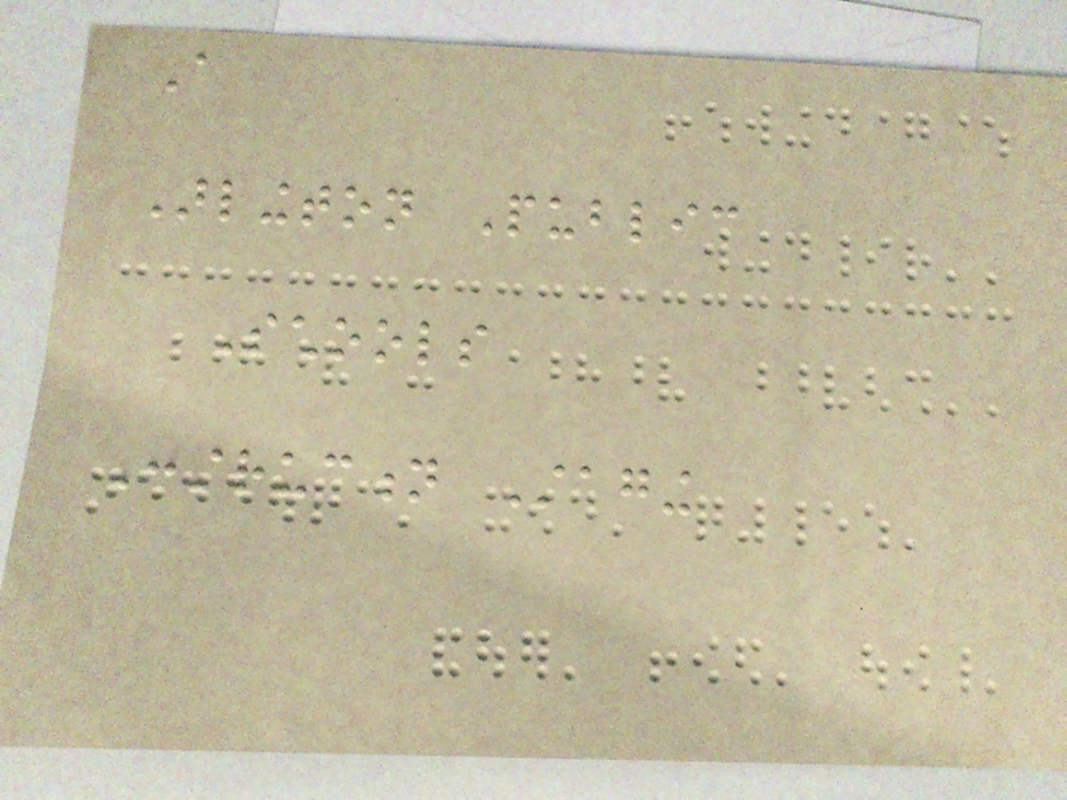A
Arlington Public
Schools
Construction Staging
